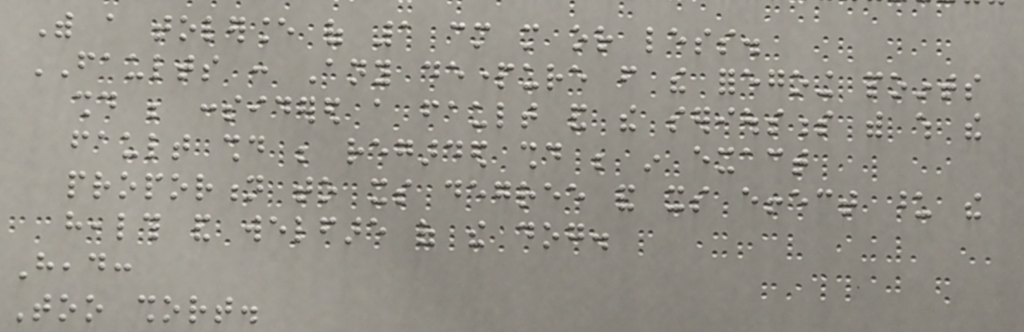With a tolerance of 1 cm more or less.
FAULTS : Any departure from the foregoing points
should be considered a fault and the seriousness with which the
fault should be regarded should be in exact
proportion to its degree and its effect upon the
health and welfare of the dog.
Head:
Too short.
